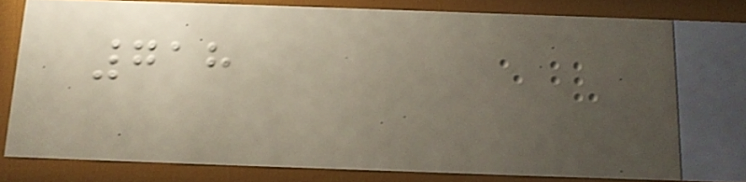718
